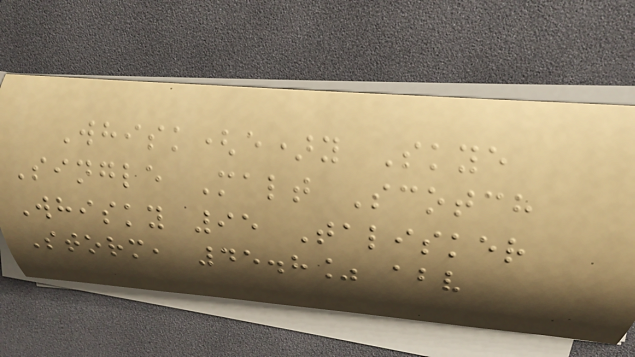Whisk(e)y Skye
Single Malt Scotch
Whisky 95 Talisker
Storm, 45.8% abv
